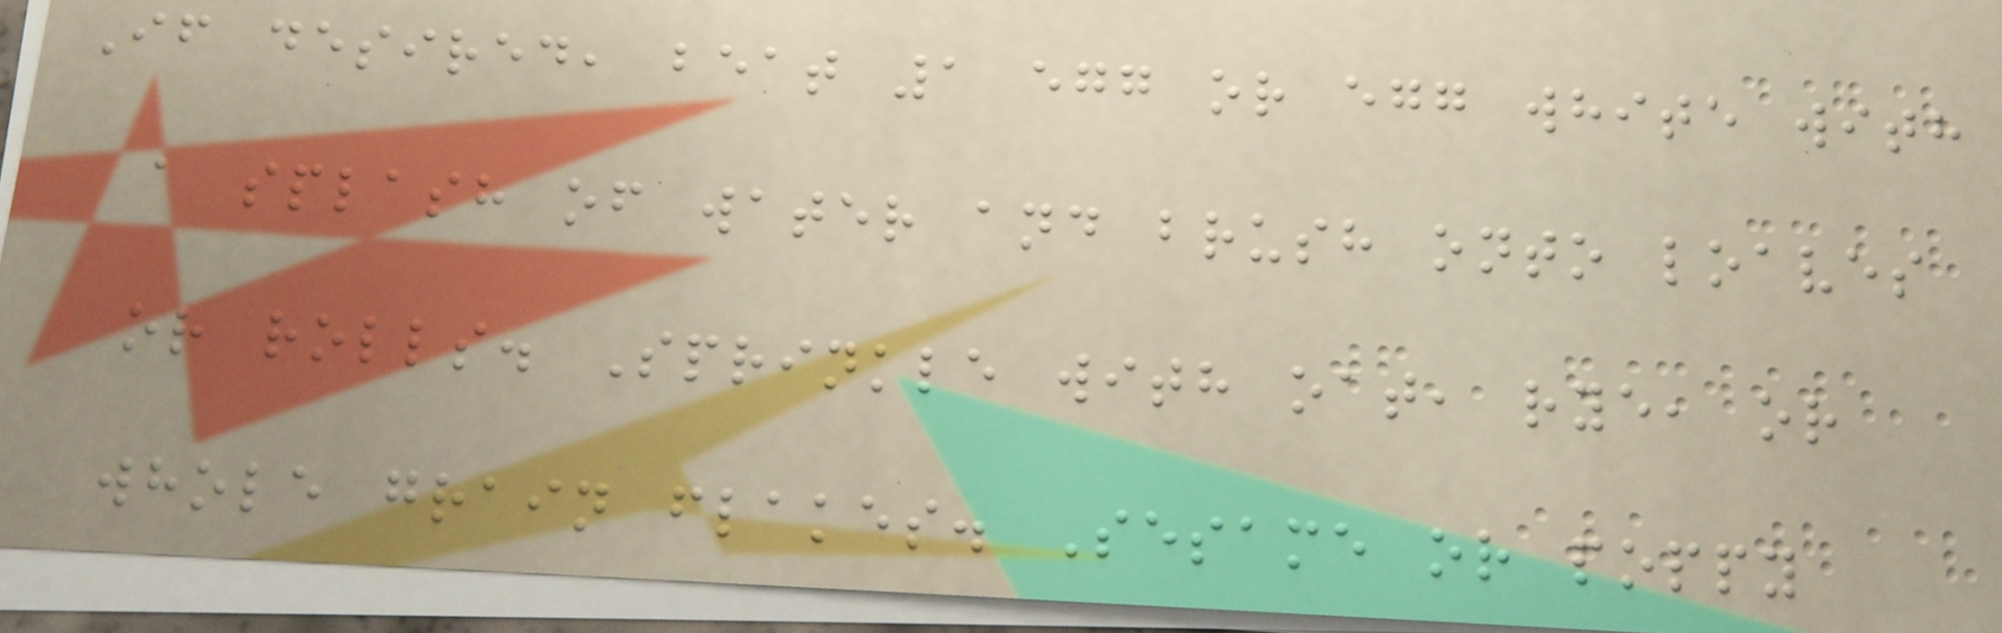If desired, beat 1 egg or egg white with
a splash of water and brush onto loaves
or rolls. Sprinkle with oat, rye, or
whole grain flakes. Sesame or poppy
